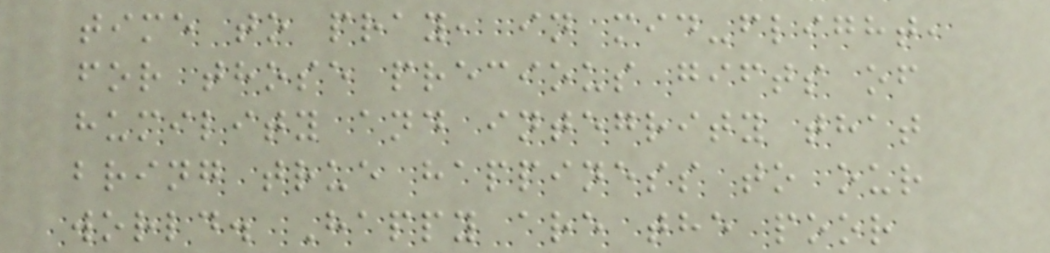time to pray, in mid-flight,
for those precious gifts of
humility and integrity that
bring true happiness to our
world. Happy are the poor
